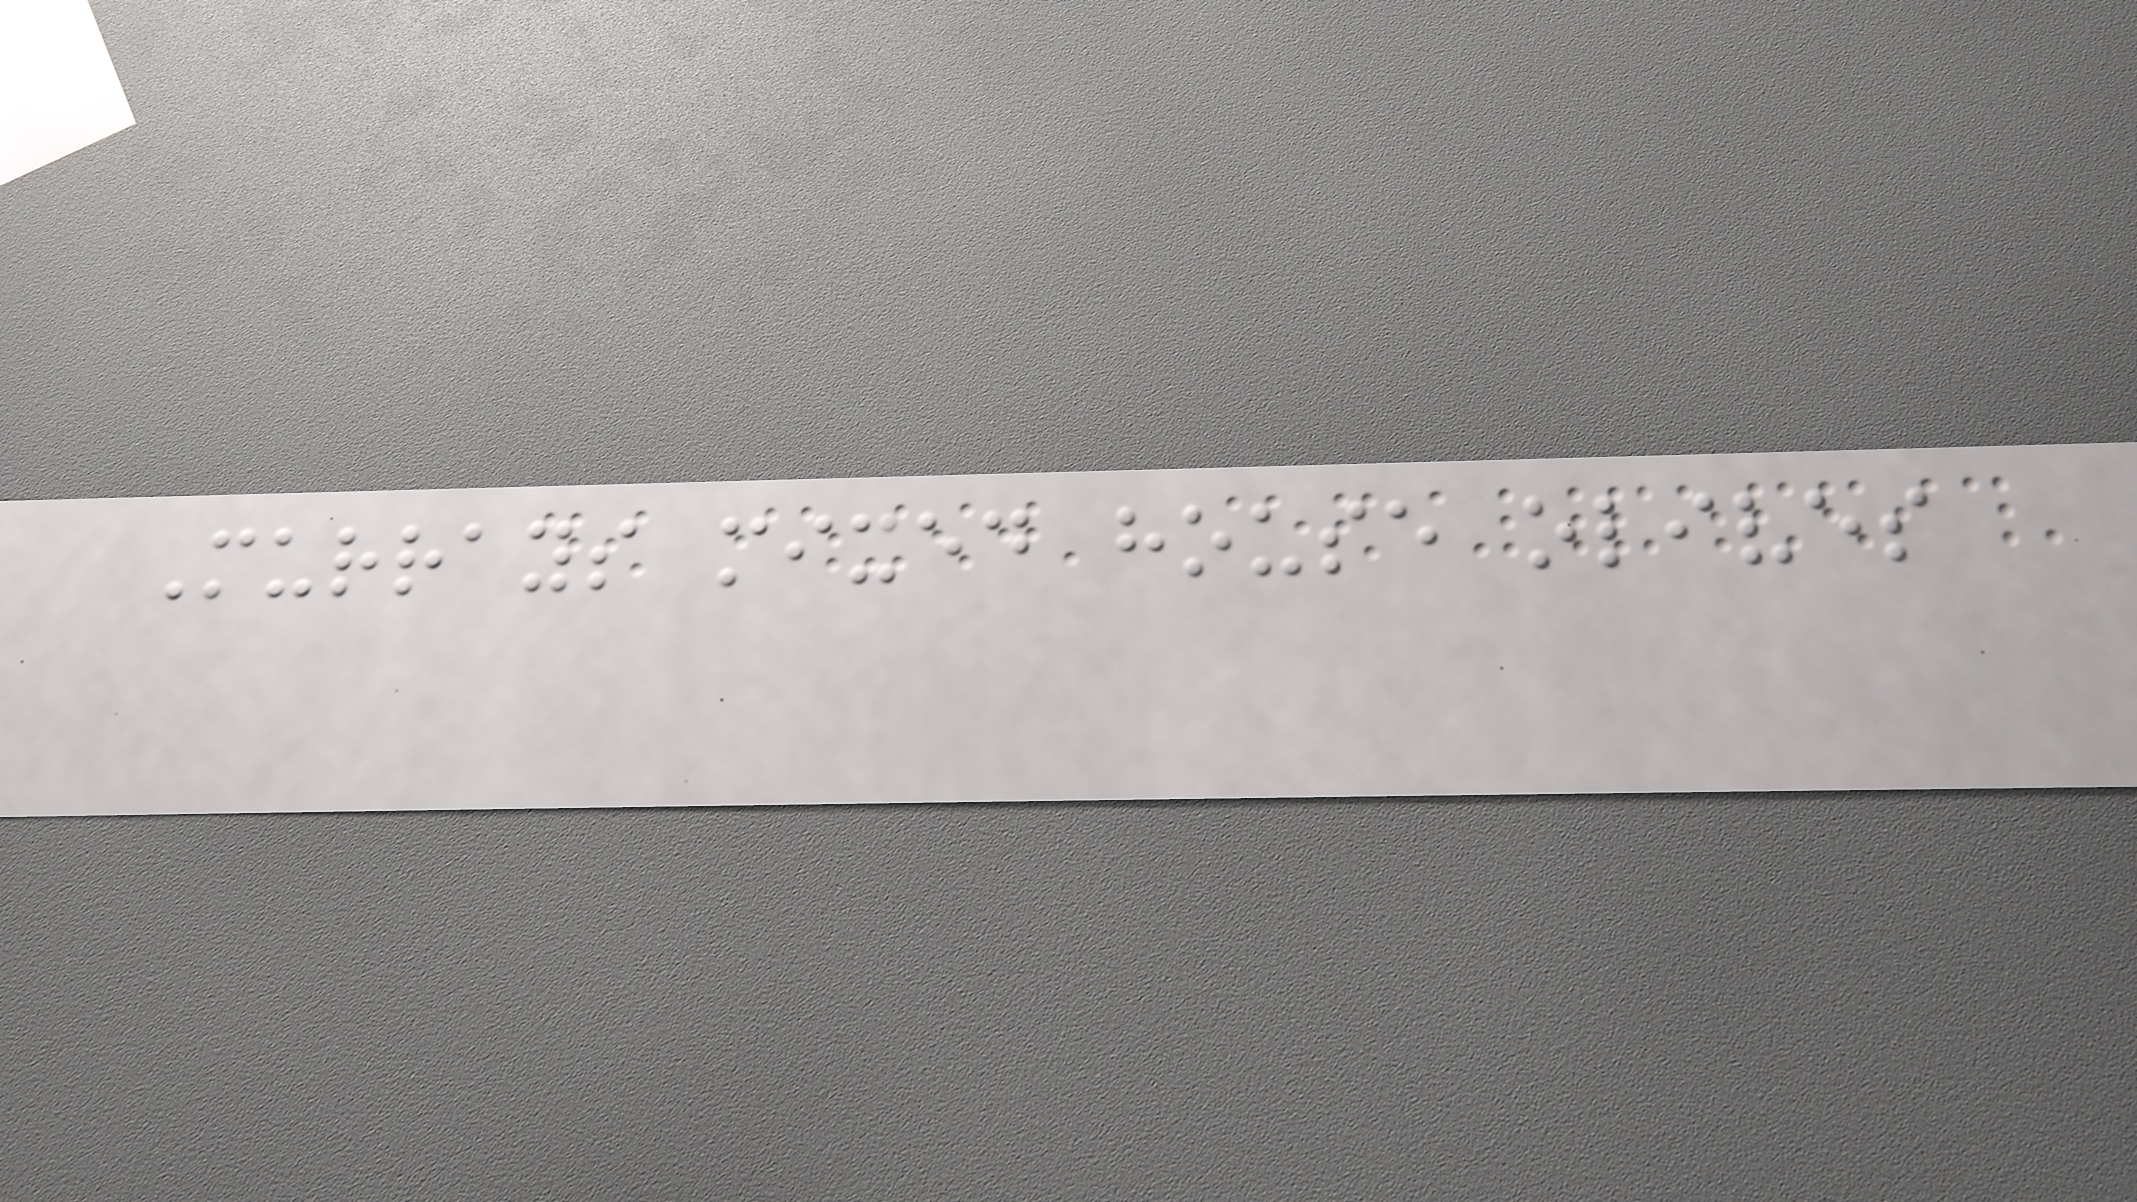Murrays mixed house olives
